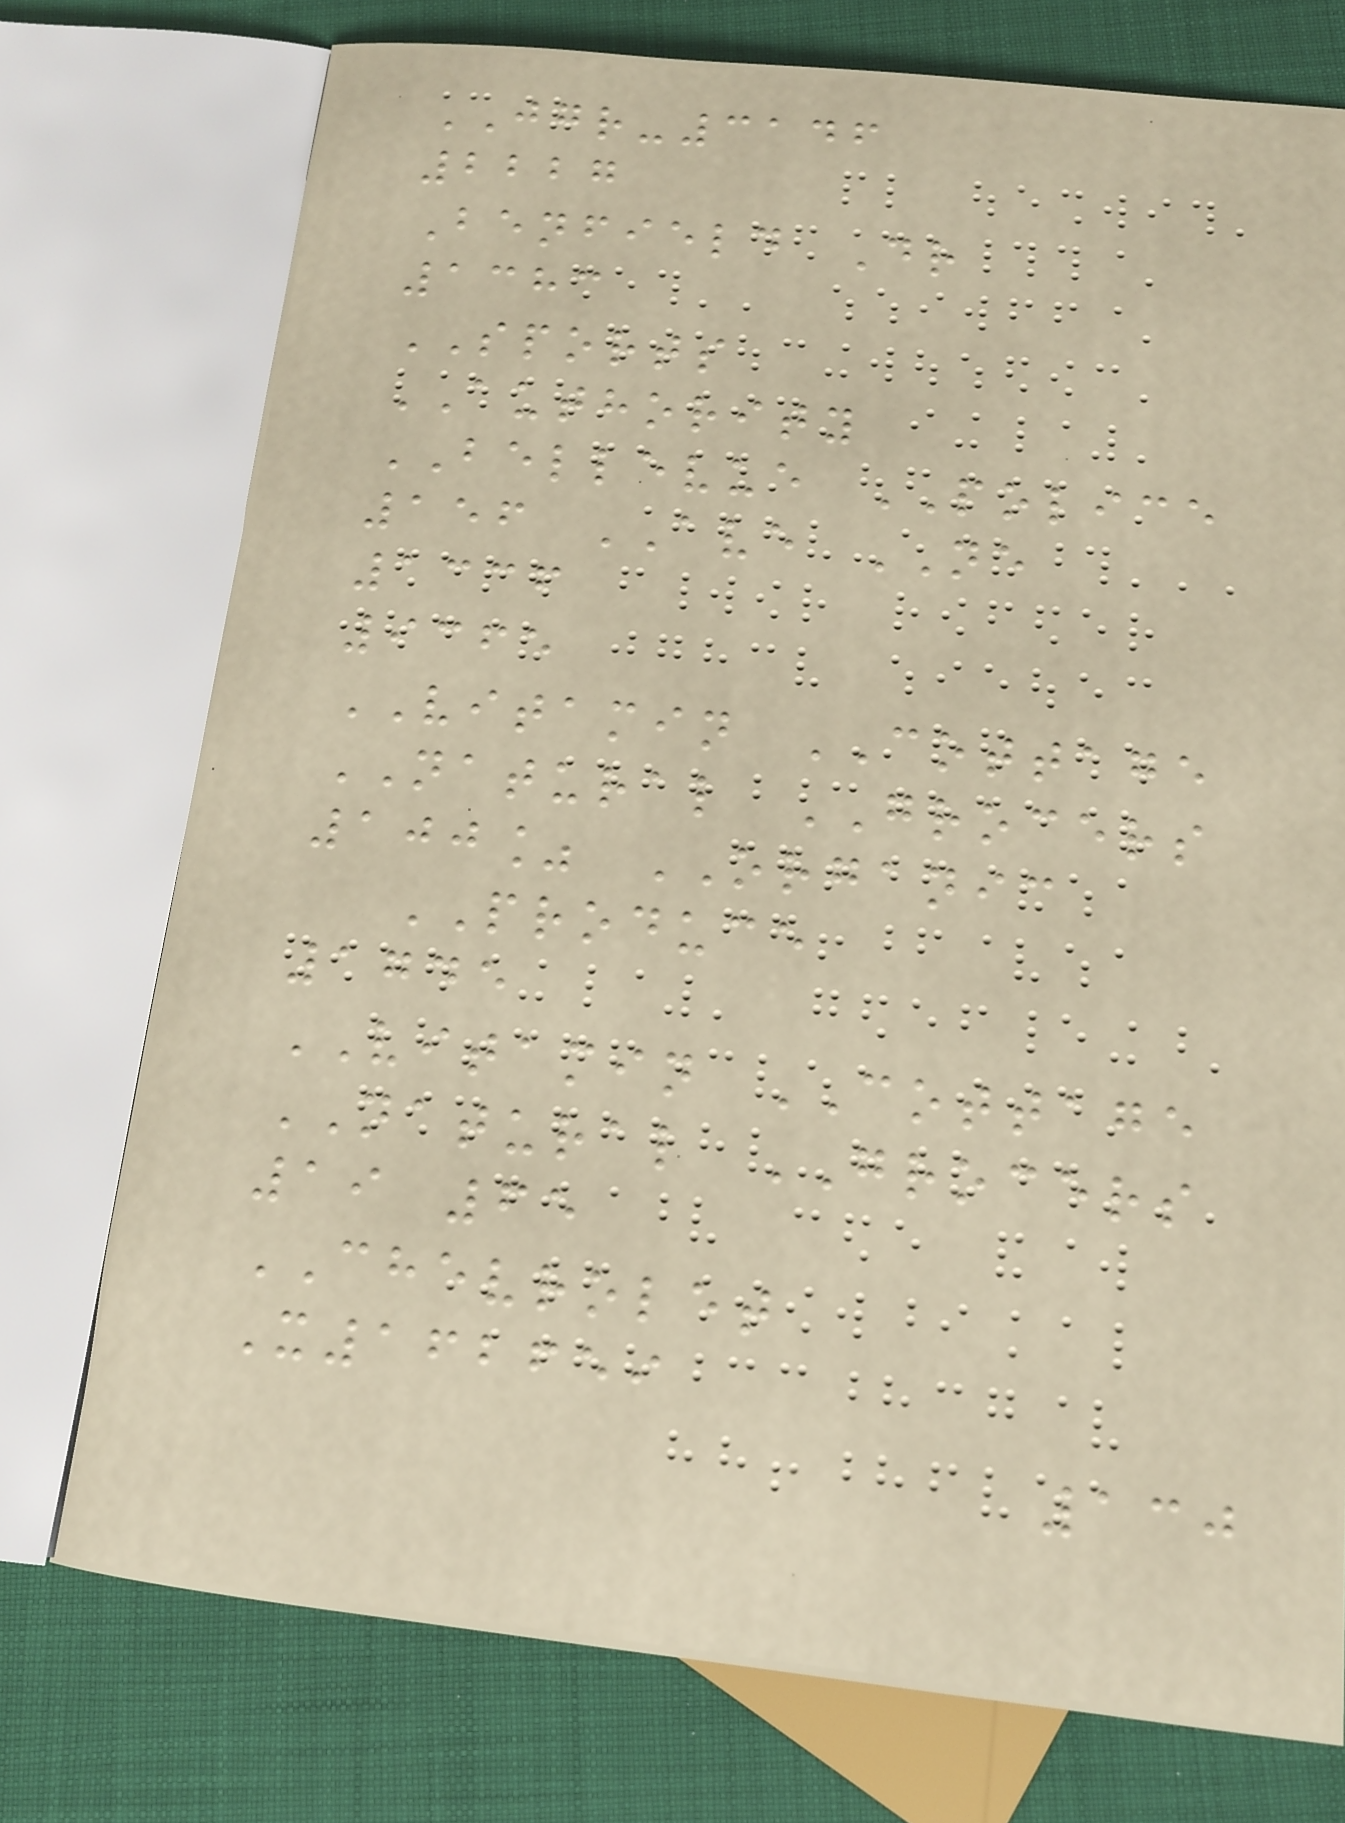JGR-3146
2227
Benfield Dr
1383
SPORTS
AUTHORITY
BELLEVUE POLICE
156 AVE NE
1336
9365
VITAMIN COTTAGE
NATURAL GROCERS
100% ORGANIC
PRODUCE
1745
VITAMIN COTTAGE
NATURAL GROCERS
19 65
CHEVROLET
X162659
130
